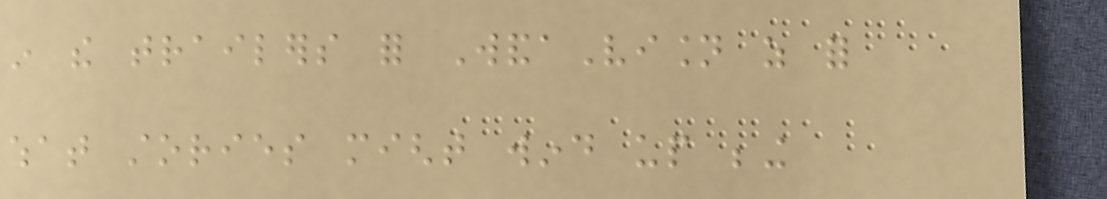in the trailers for WandaVision as for
what stories might wind up being
